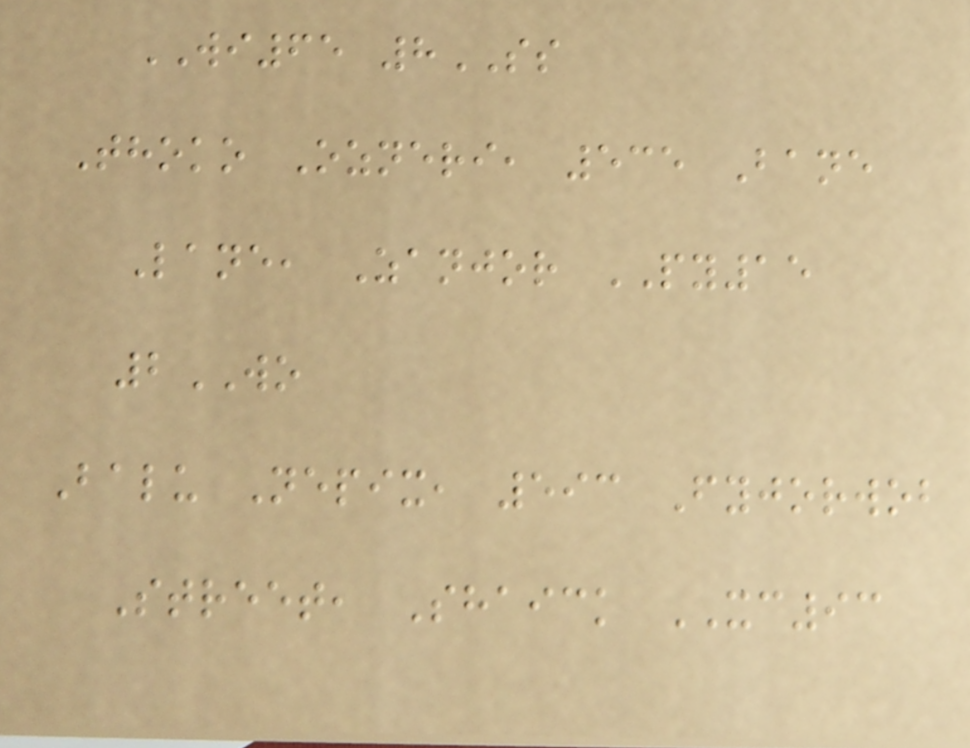WI65 8SS
Thoko Ozneri, 535 Bane
Lane, Zanjor PY15
2WO
Balu Nepix, 593 Fyjorwob
Street, Shaick XC93
